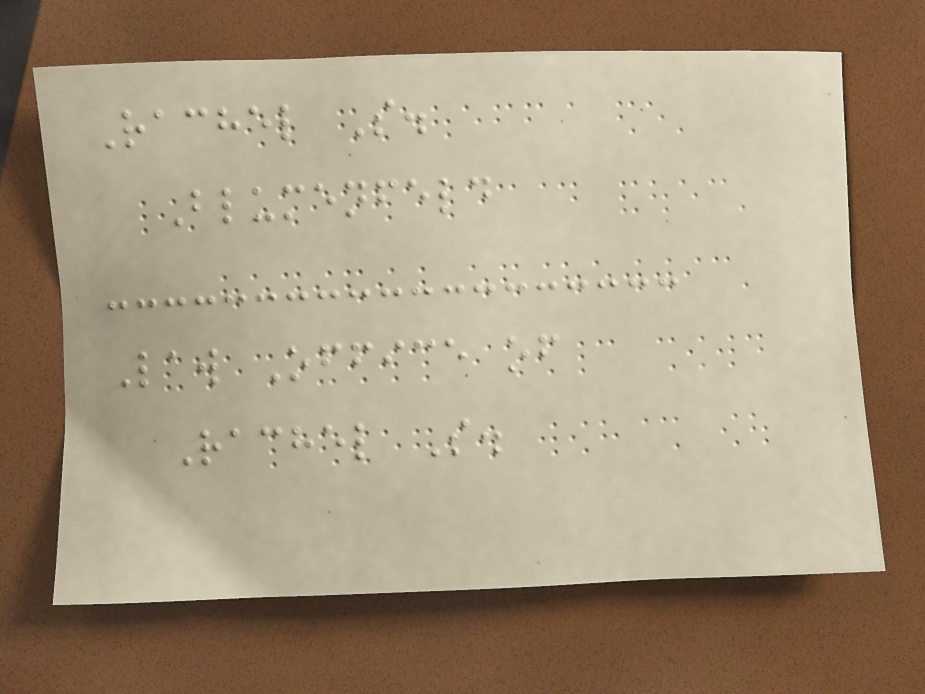Rachel S.
Blumenfeld
Law Office of
Rachel S.
